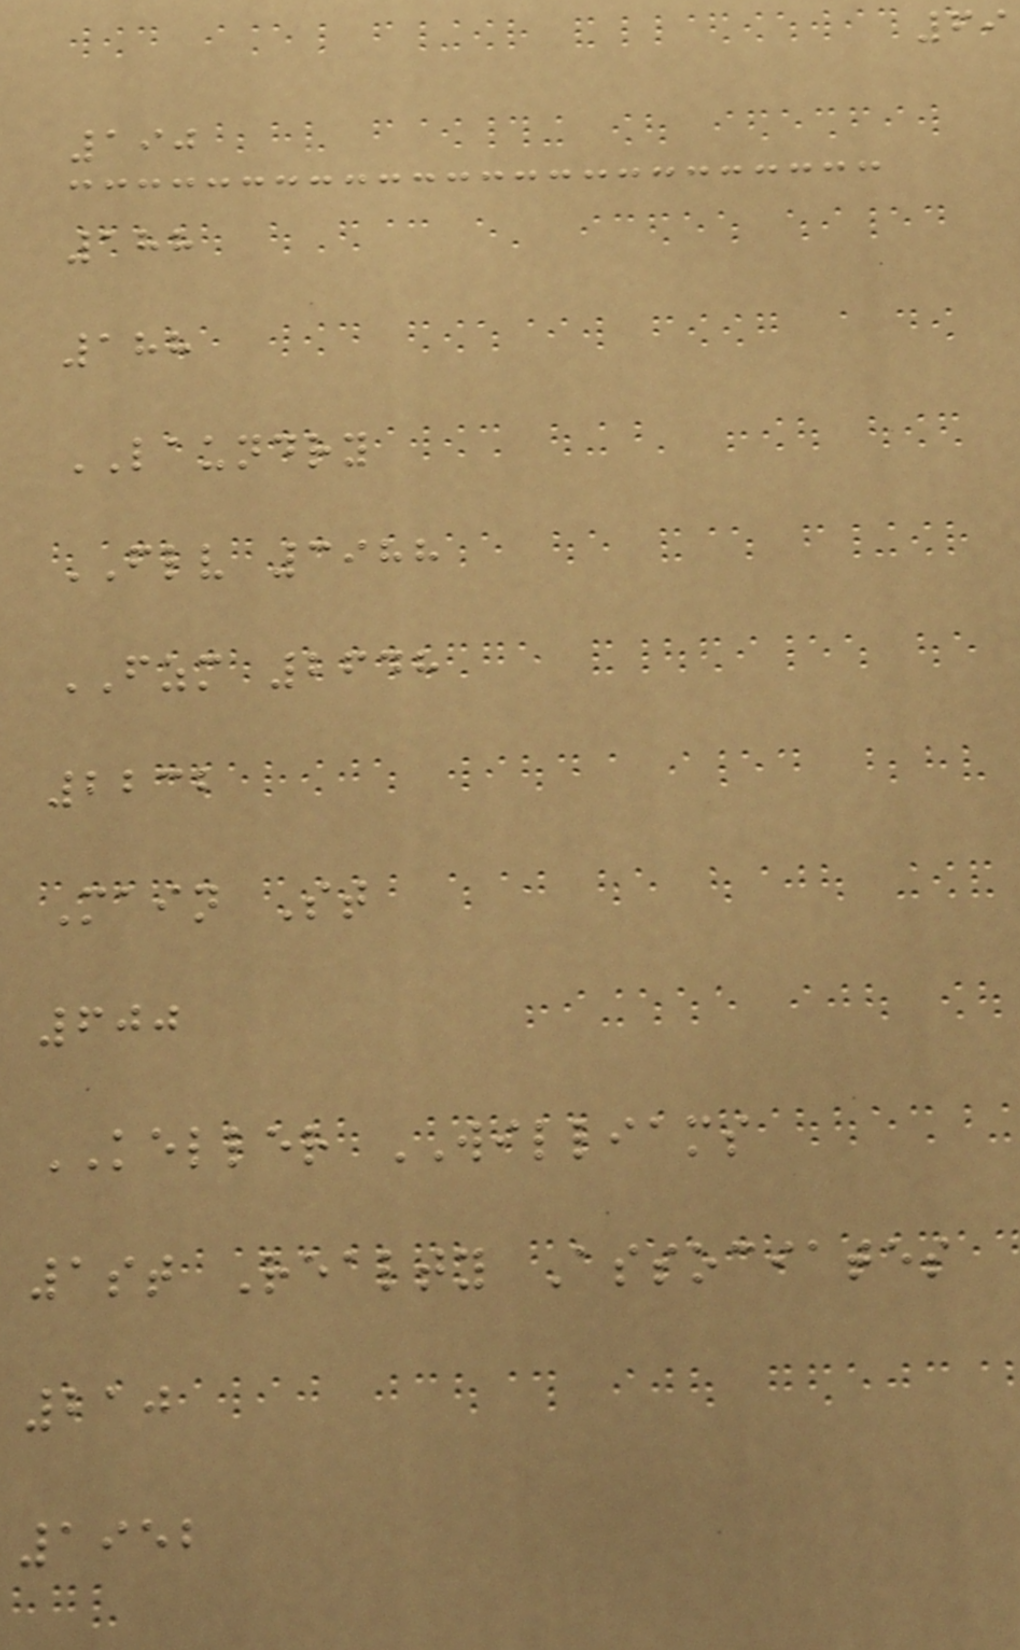69
190
188
188
LAUNDRY
FLV 3988
FZM 2648
2232
Main St
600
KELLER WILLIAMS
1st Realty Associates
210
1952
